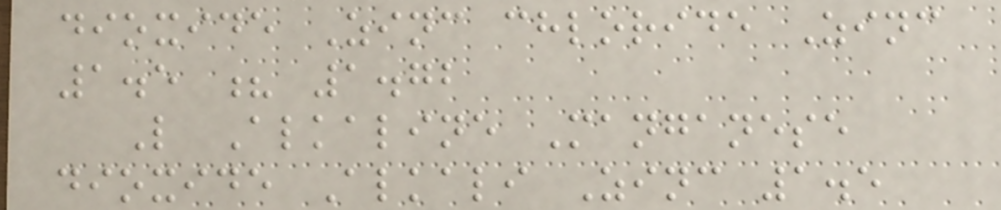dioxide Zinc chloride Zinc
1.5 ? 1.72
L Alkaline Manganese
dioxide Alkali Zinc 1.5
